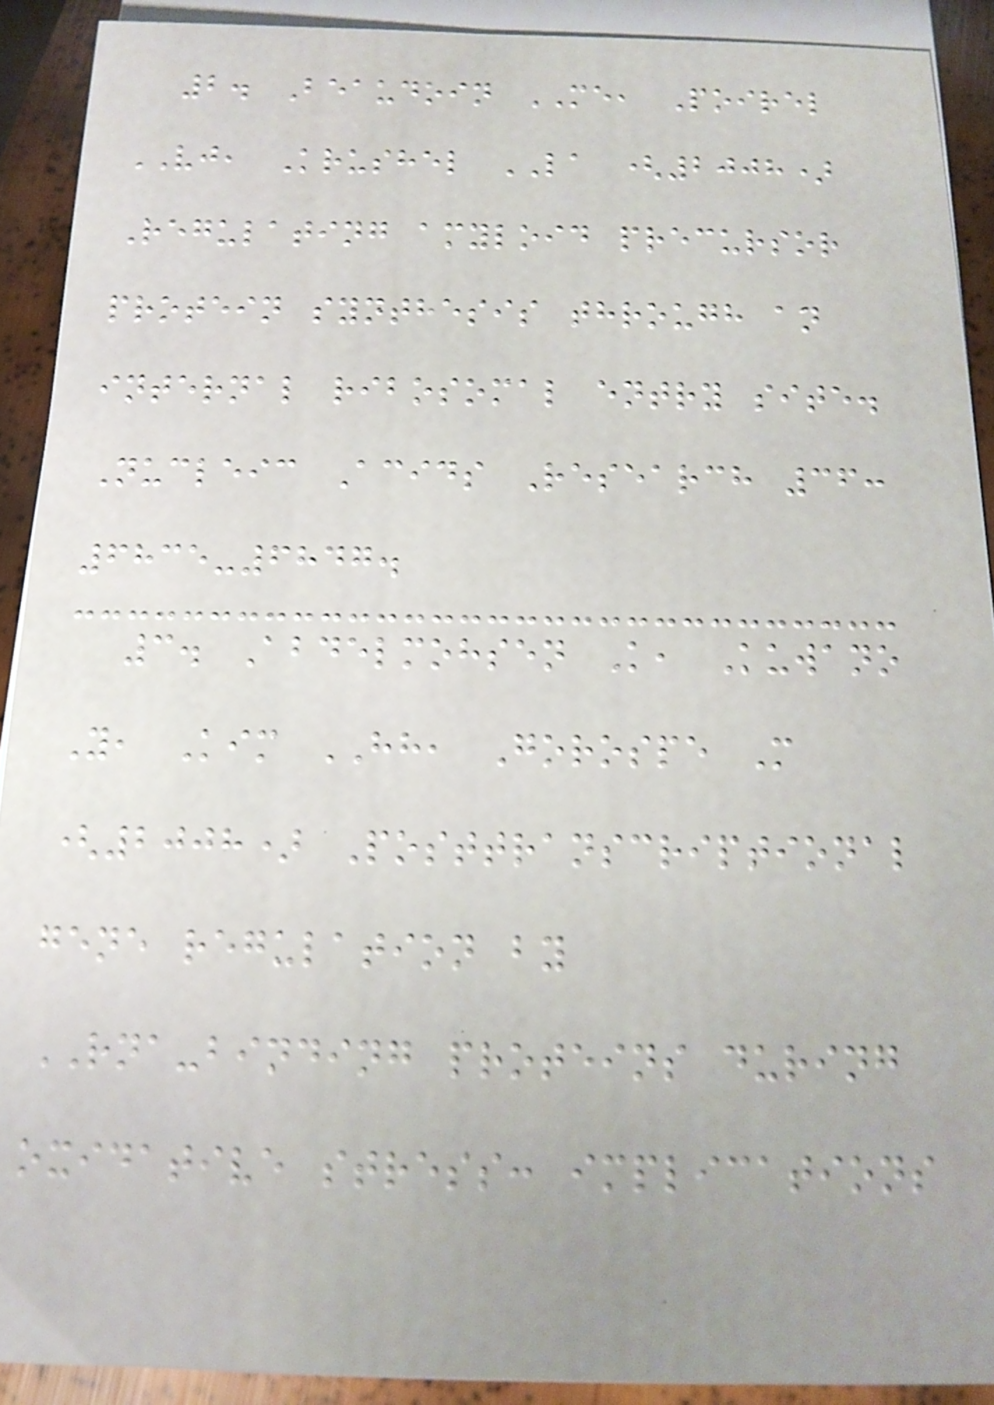2. Beaudoin ME, Poirel
VJ, Krushel LA (2008)
Regulating amyloid precursor
protein synthesis through an
internal ribosomal entry site.
Nucleic Acids Research 36:
6835-6847.
3. Abdelmohsen K, Kuwano
Y, Kim HH, Gorospe M
(2008) Posttranscriptional
gene regulation by
RNA-binding proteins during
oxidative stress: implications
